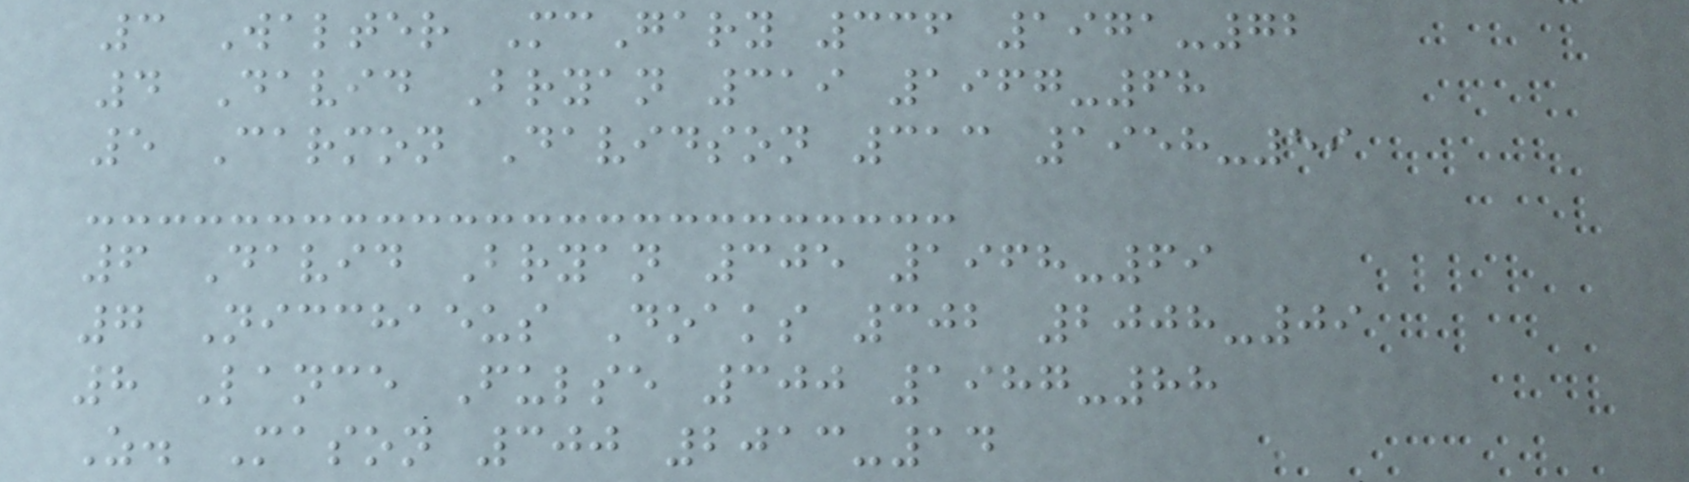3 Walter McGary 336 1971-72
4 David Bryan 319 1967-68
5 Carmon Davidson 313 1958-59
6 David Bryan 305 1968-69
7 Nicchaeus Doaks 302 2008-09
8 Lance Fulse 300 1987-88
Z. Mason 300 2013-14
